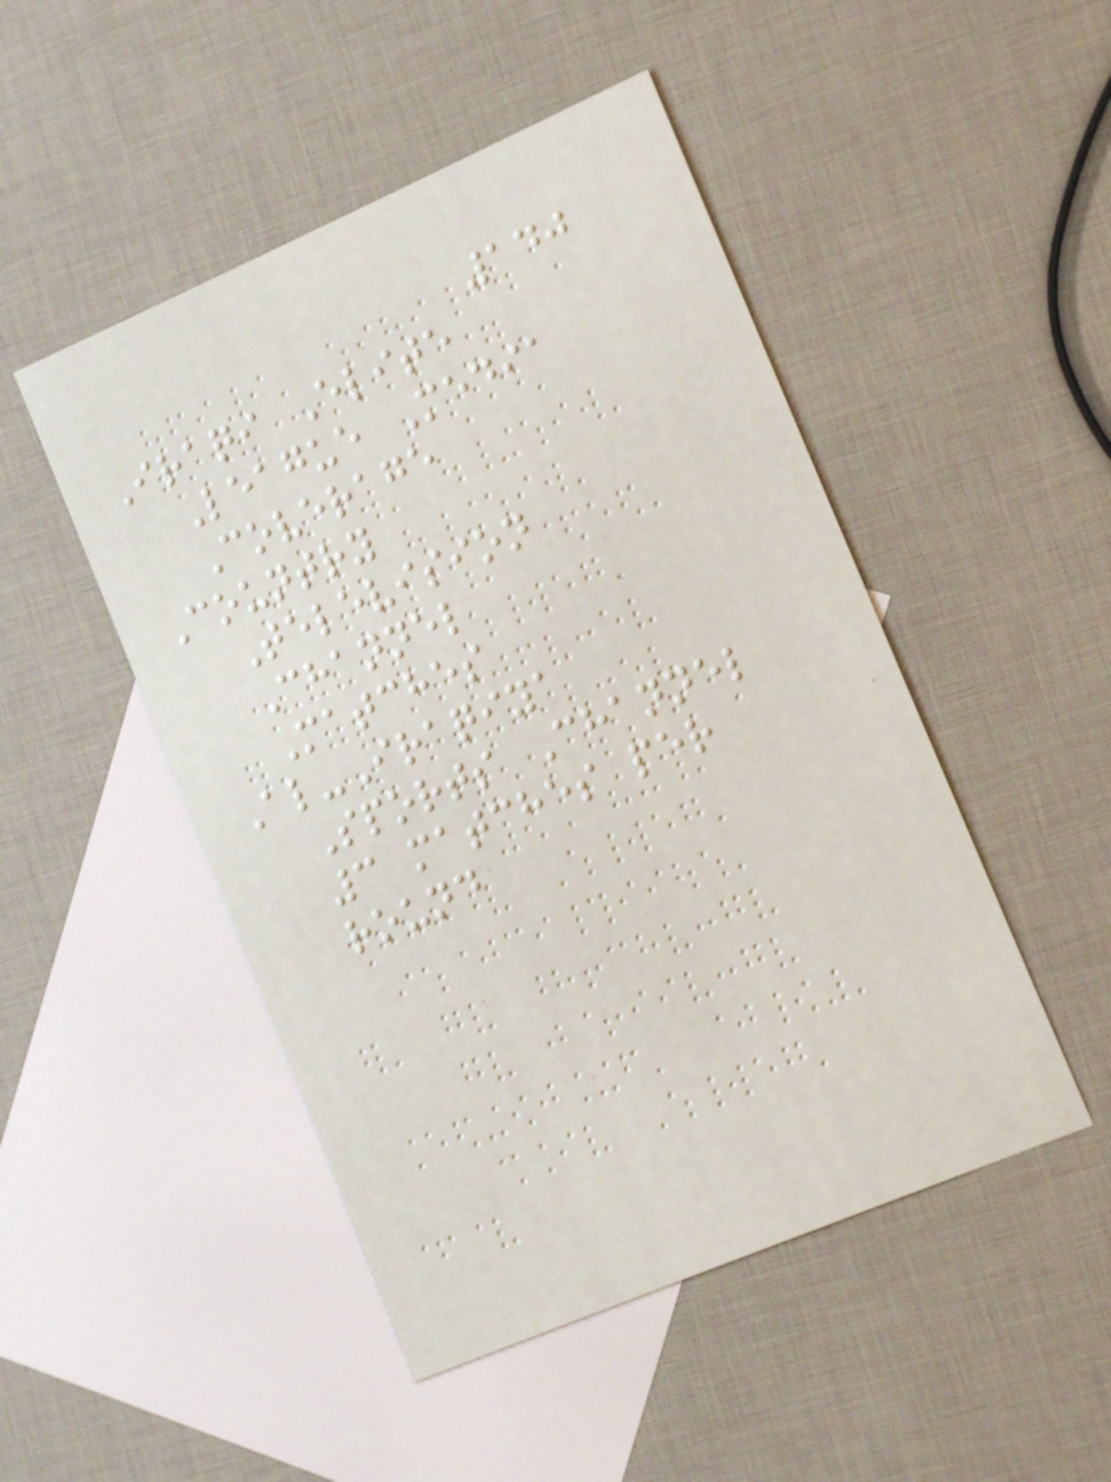140
Iraqi Elite
League Media
Coverage
Country
Television
Channel
Matches
Al-Iraqiya
Sports Channel
3 matches per
round
